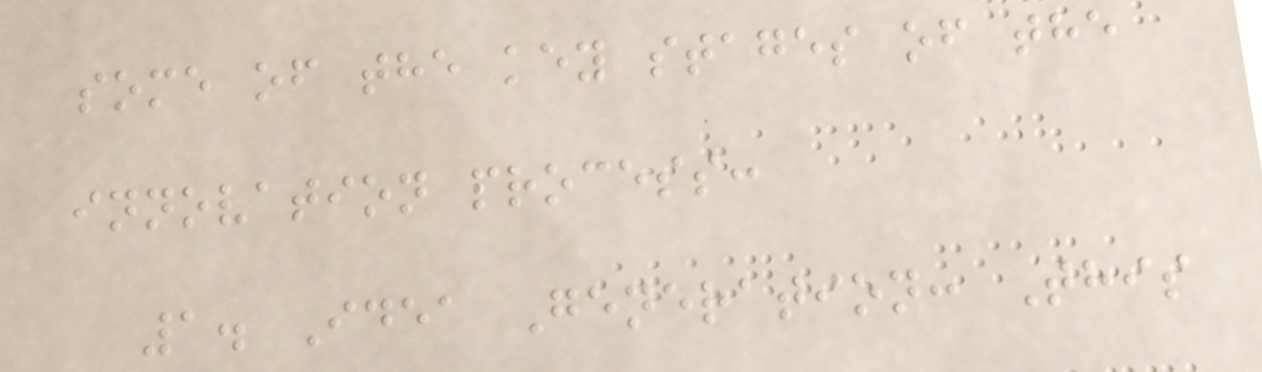some of the key stages of the
innovation process:
1. Idea Generation: This
